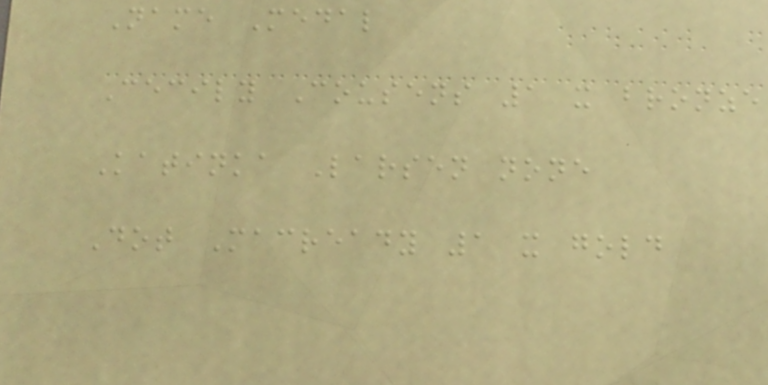Name Medal
Cecily Cousens 1 x bronze
Katinka Larsen none
Dot Macready 1 x gold
